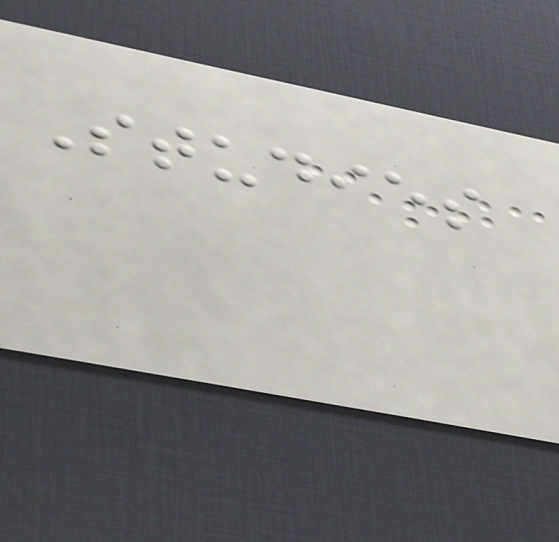Studies
